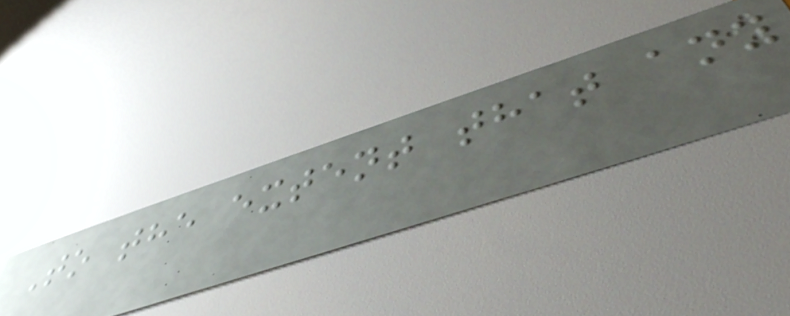To the extent that any
